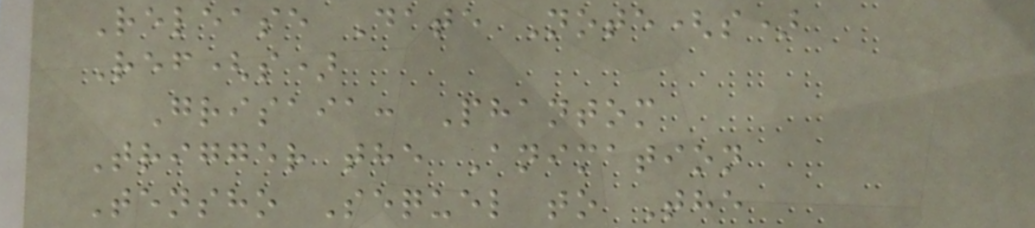Release Date Note(s)
Ref(s)
Grisaia: Phantom
Trigger the Animation
Tensho Sequel to The
